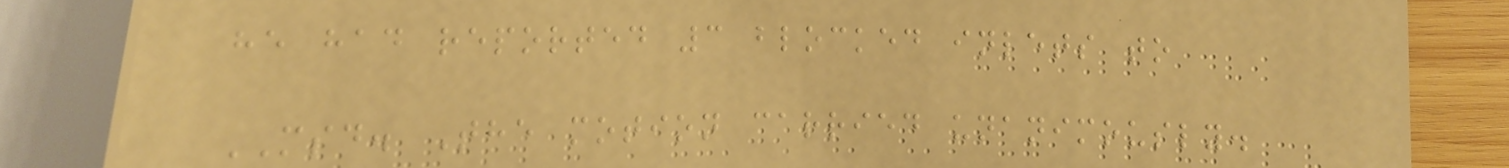he had reported 3 blocked inlets to
MSD. The motion carried unanimously.
